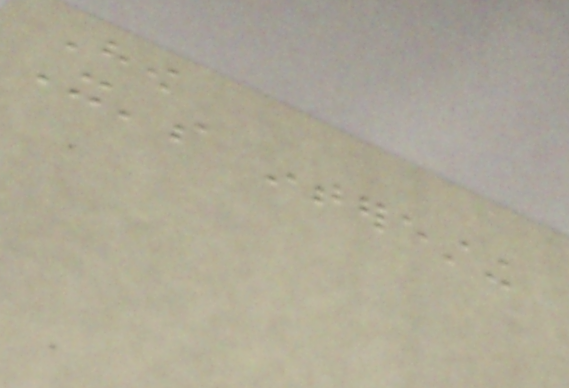How
It's interesting
